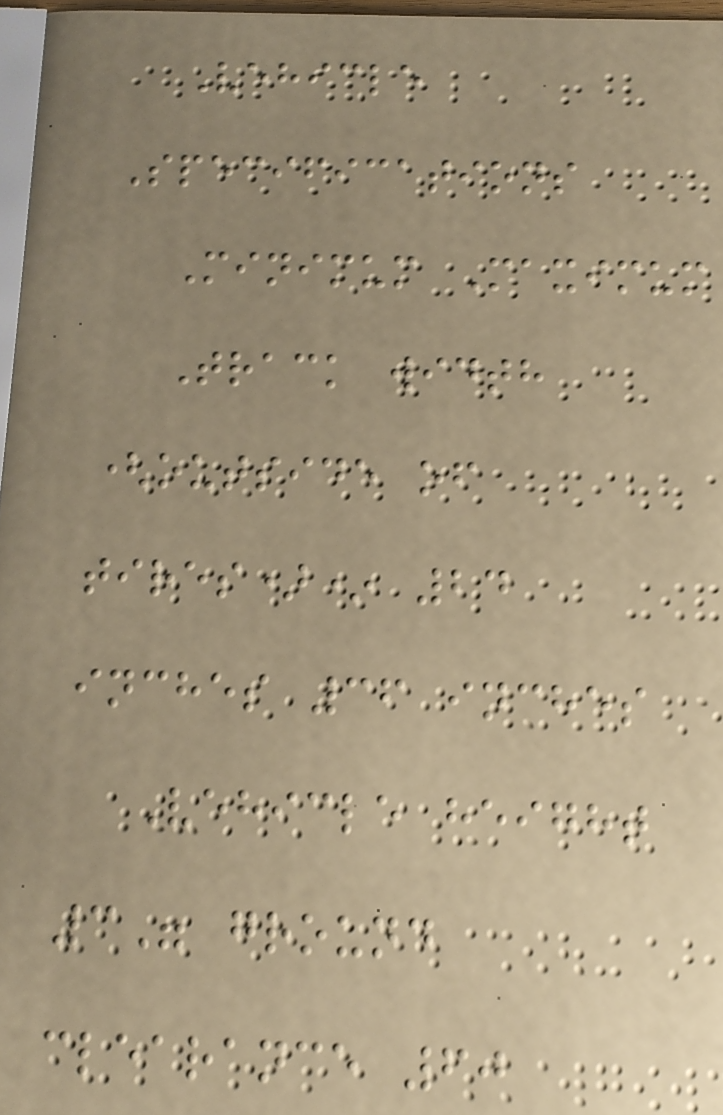Vehicle
Specifications
Minimum Maximum
Track width
(outside of
tires)* 24
inches 36 inches
Vehicle height
3" ground
clearance 60
